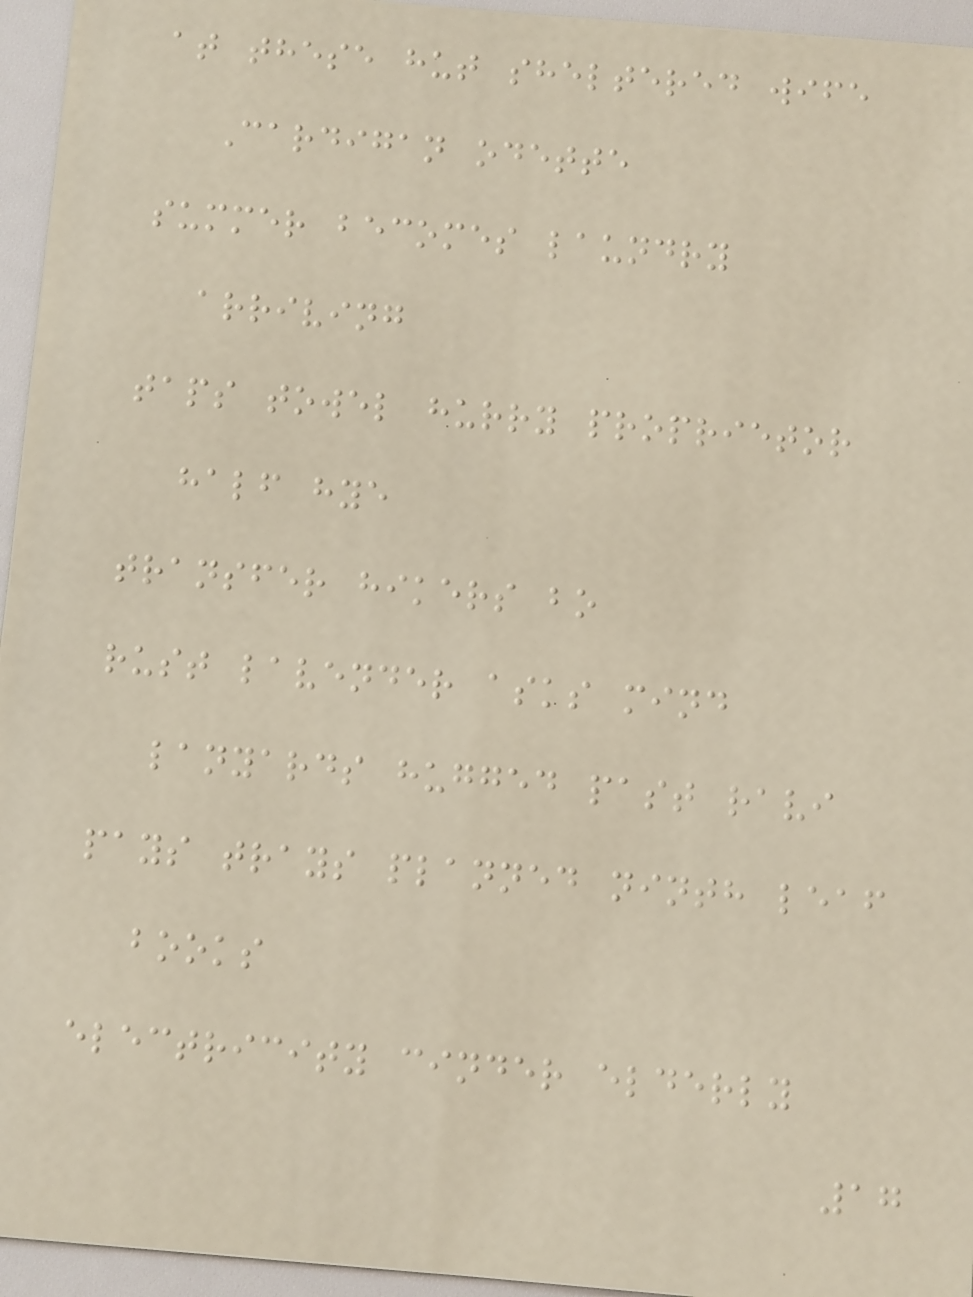at these hut sheltered wife
Cardigan odette
summer becomes laundry
arriving
taps towel hurry proprietor
half hye
transfer hikers bo
rust lavender asks mind
lanyards hugged past ravi
pays trays planned ninth leaf
books
electricity cinder elderly
17
